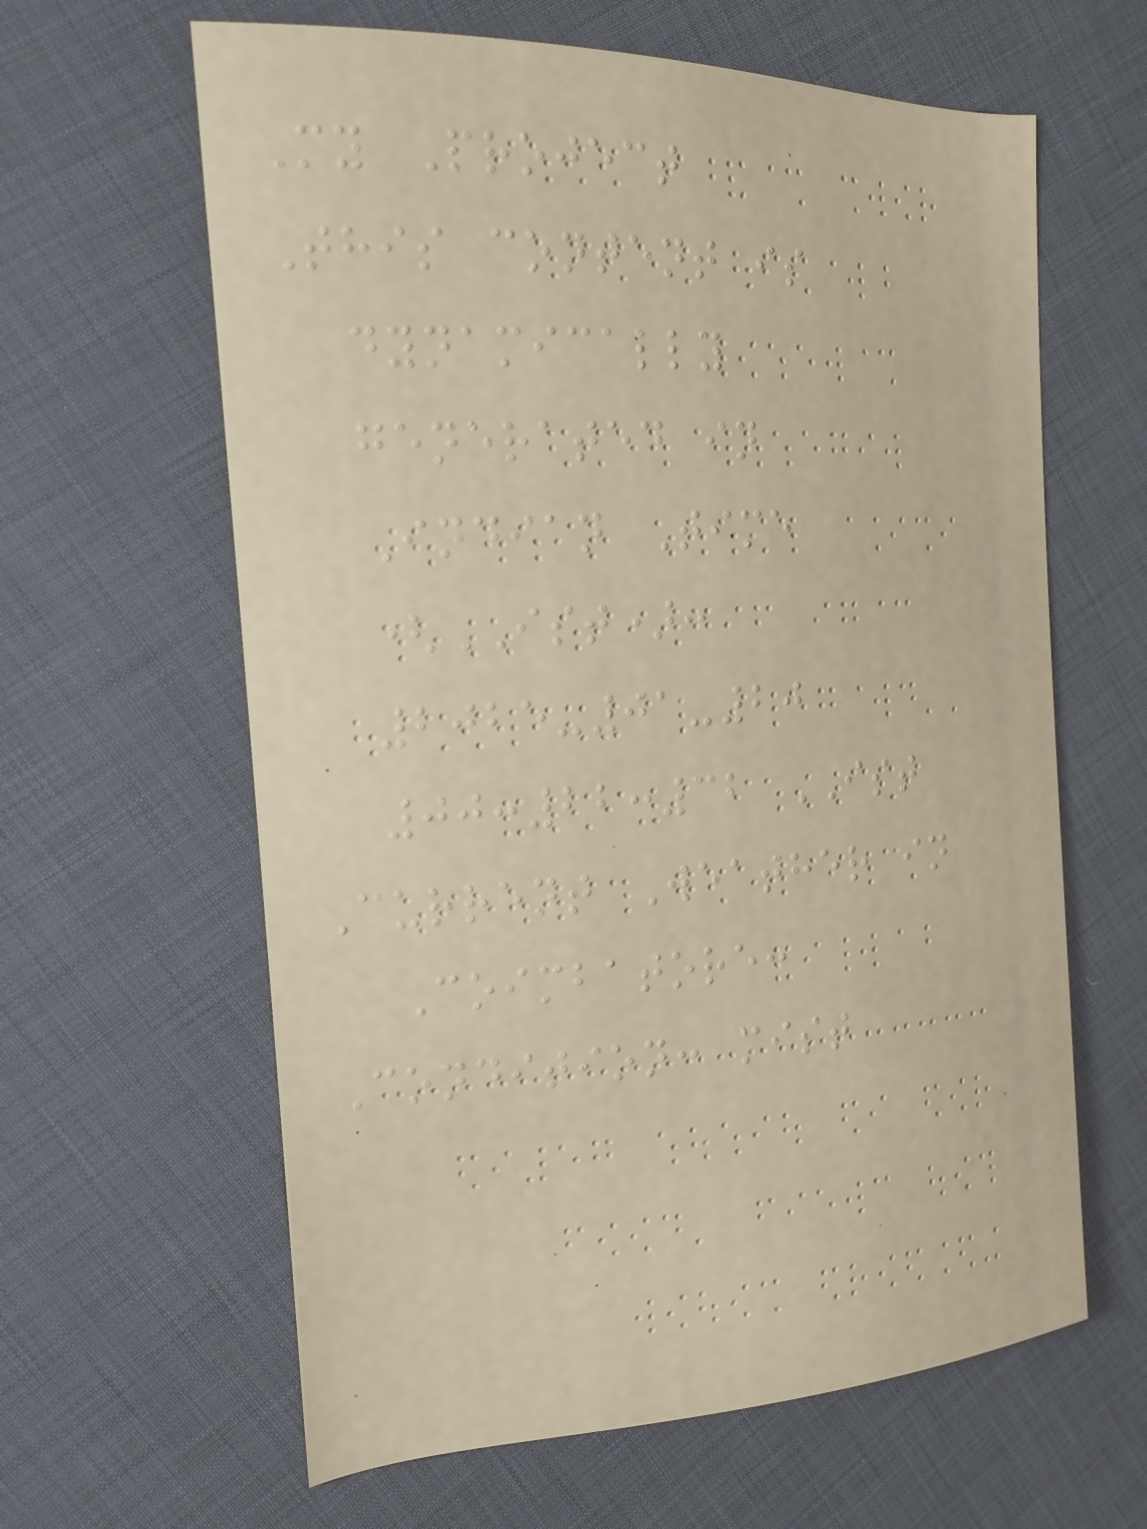My Project
This content is
dynamically
generated in
Indian Time
(IST):
2025-01-20
00:22:32 IST
Current Weather in
Coimbatore:
Condition: mist
